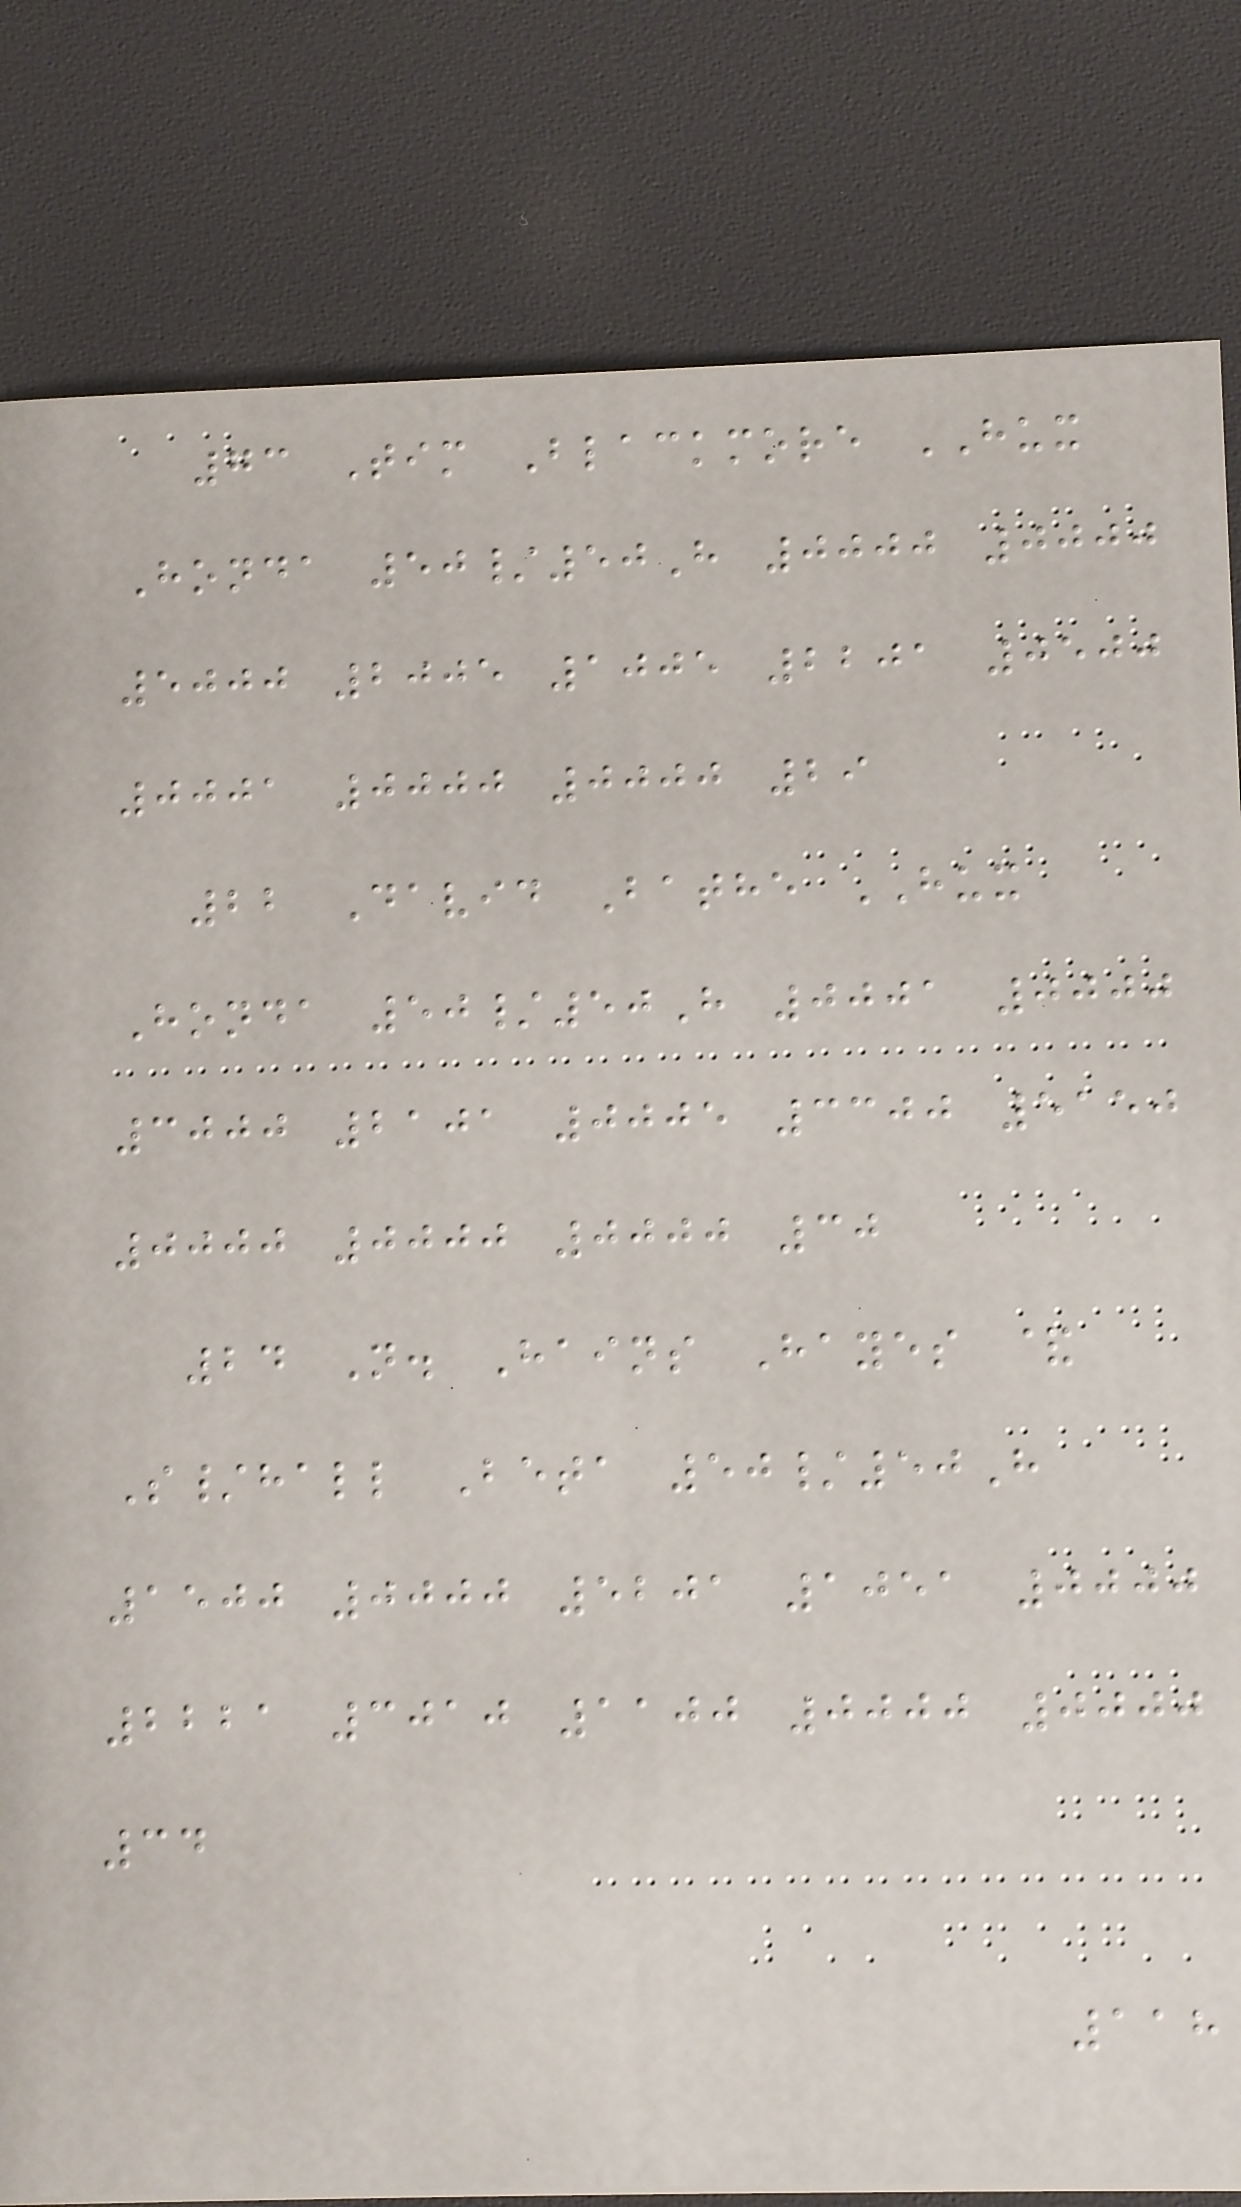73 Tim Blackmore HUX
Honda 50/50H 0000 0000
5000 2005 1005 2201 0500
0001 0000 0000 29
22 David Bathe HUX
Honda 50/50H 0001 0000
3000 2101 0005 3300 5150
0000 0000 0000 30
24 N. Hains Hayes &
S/hall Beta 50/50H
1500 0000 5201 1051 0000
2221 3010 1100 0000 0000
34
118
